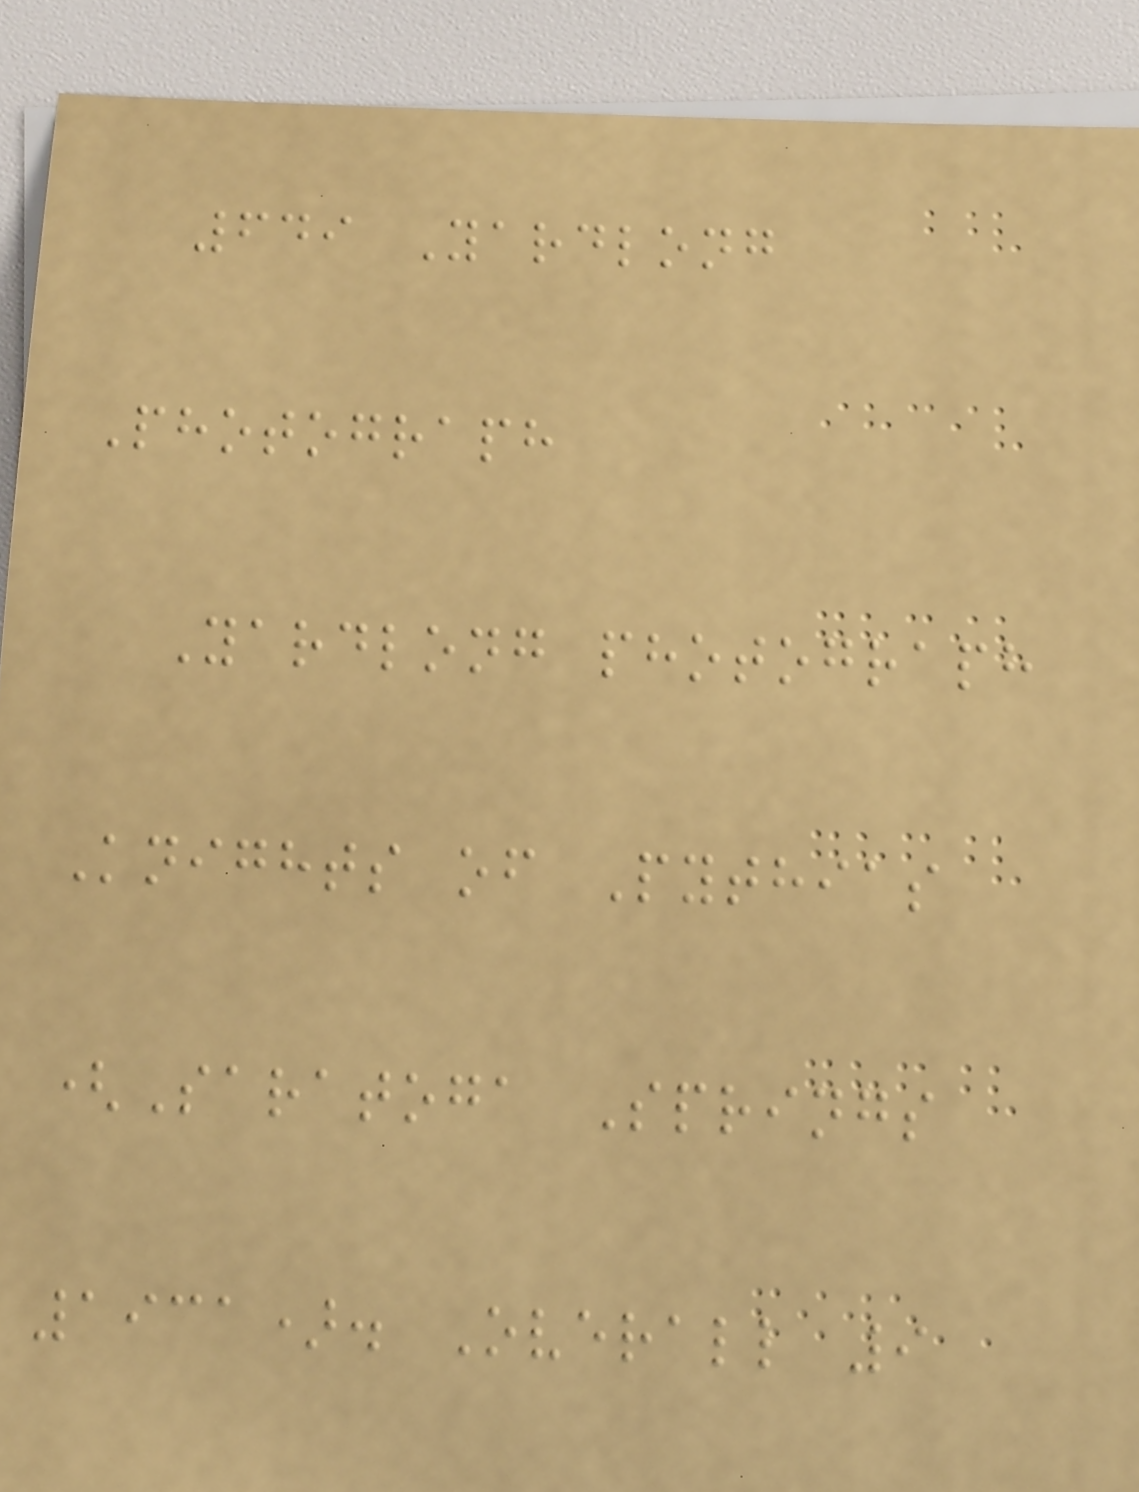649 Yardlong
Photograph
Yardlong photograph
Knights of Pythias
(Saratoga Springs
1931). Overall 9
